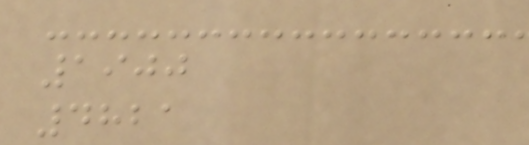1900
4821
